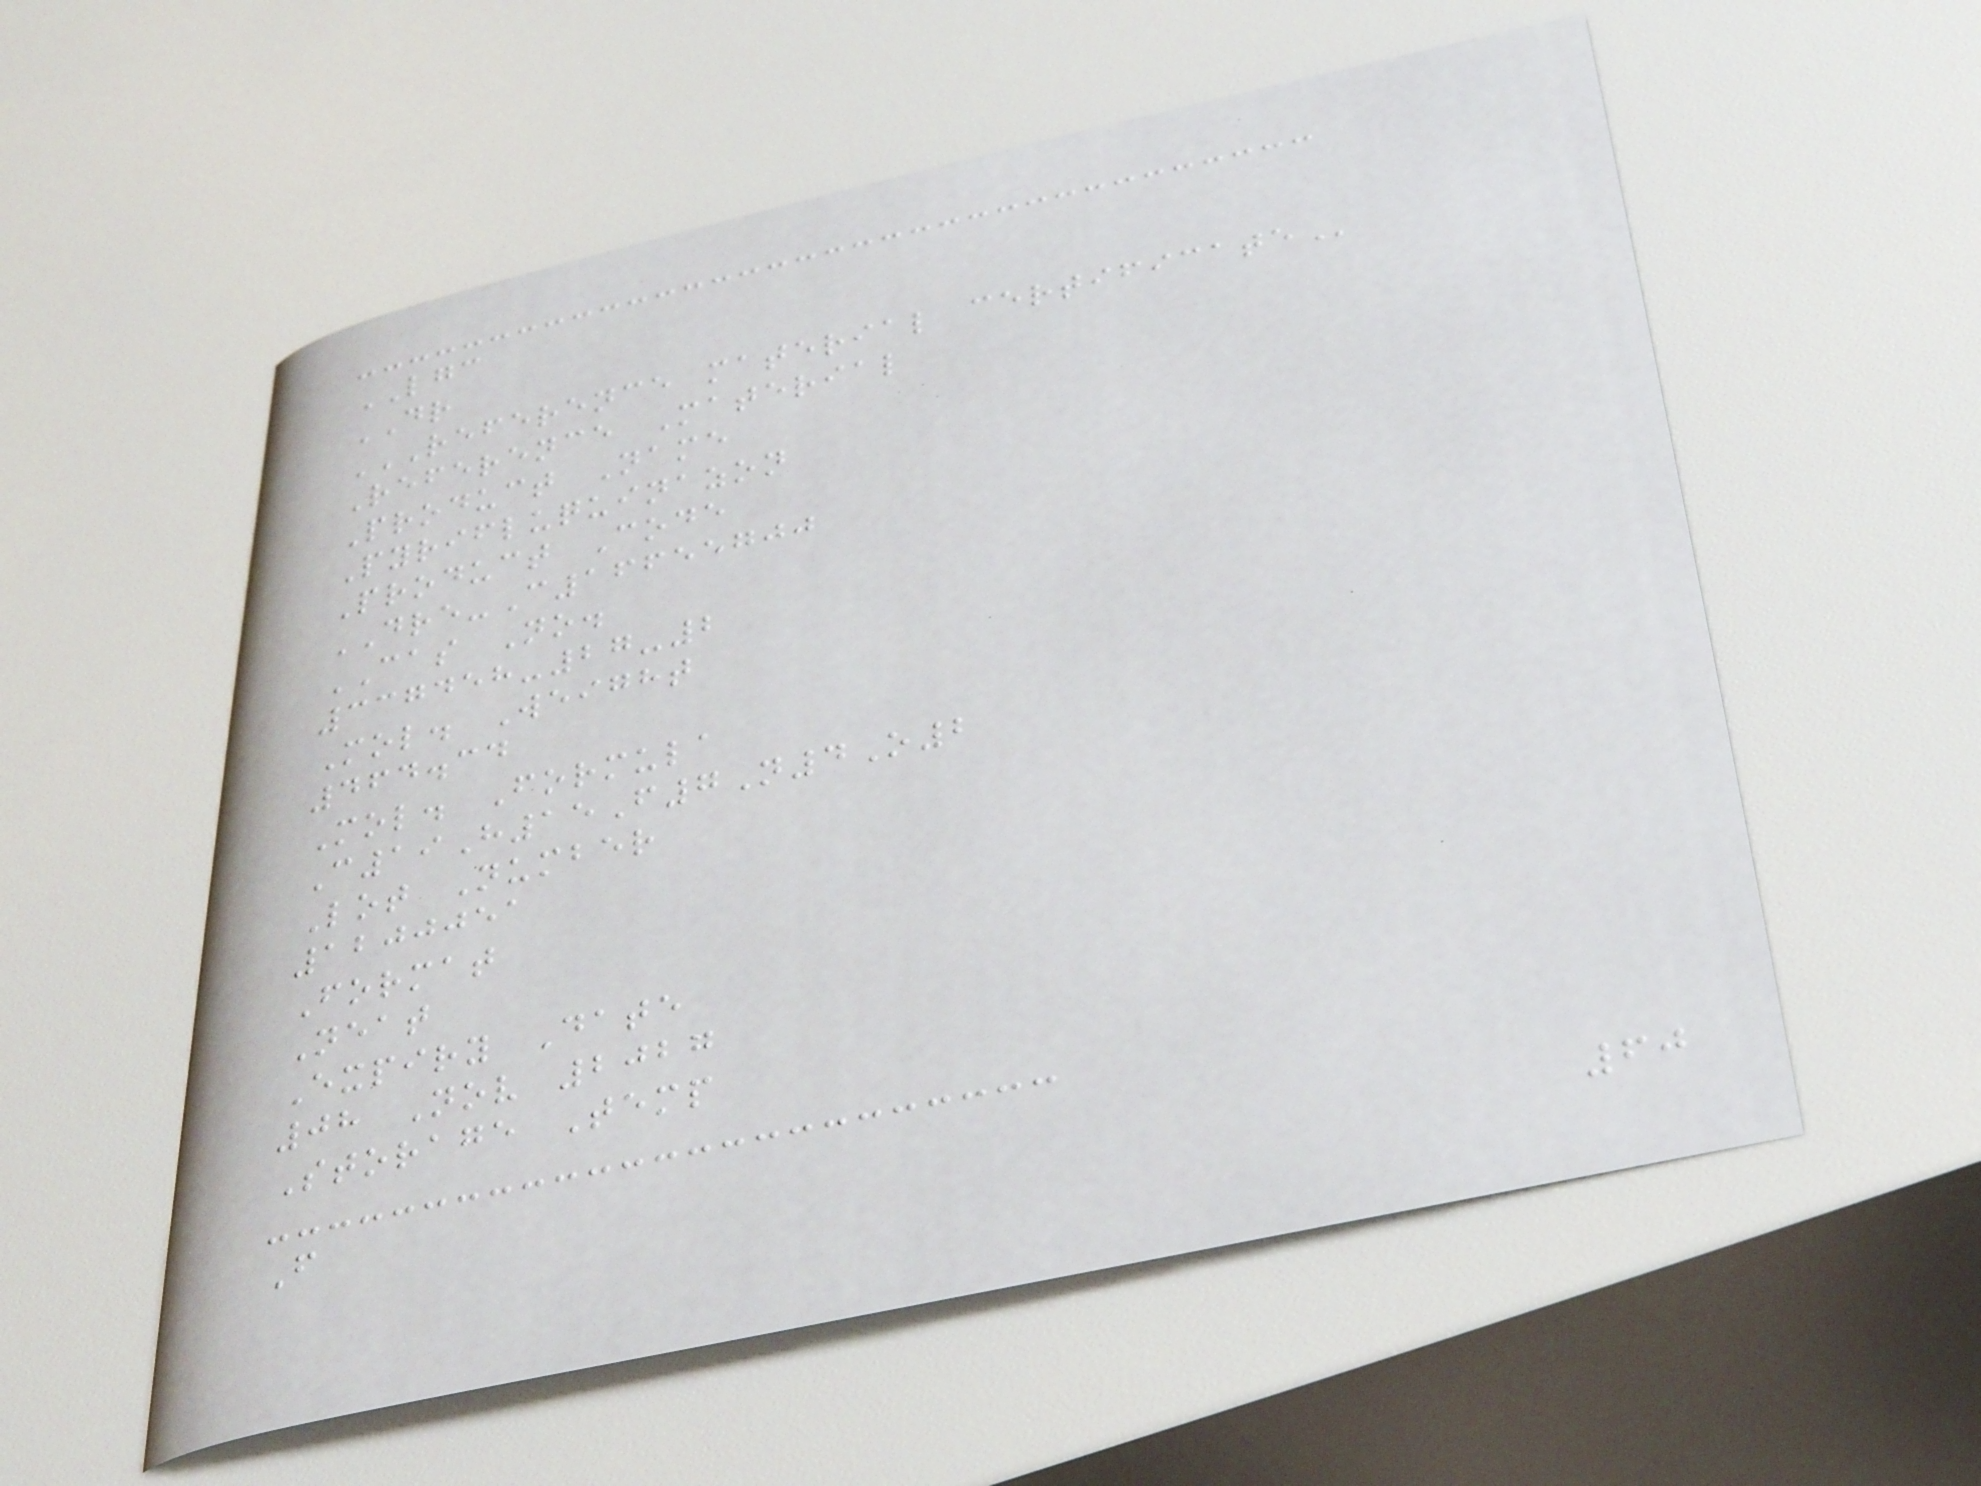LGC
DR
REFERENCE MATERIAL CERTIFICATE
Reference Material
Product Name
Pyrifluquinazon
Product Code
DRE-C16655700
CAS No.
337458-27-2
Mol. Weight
464.34
Mol. Formula
C19H15F7N4O2
Lot Number
1200051
Format
Neat
Expiry Date
08 Nov 2027
Storage Temp
F
60
